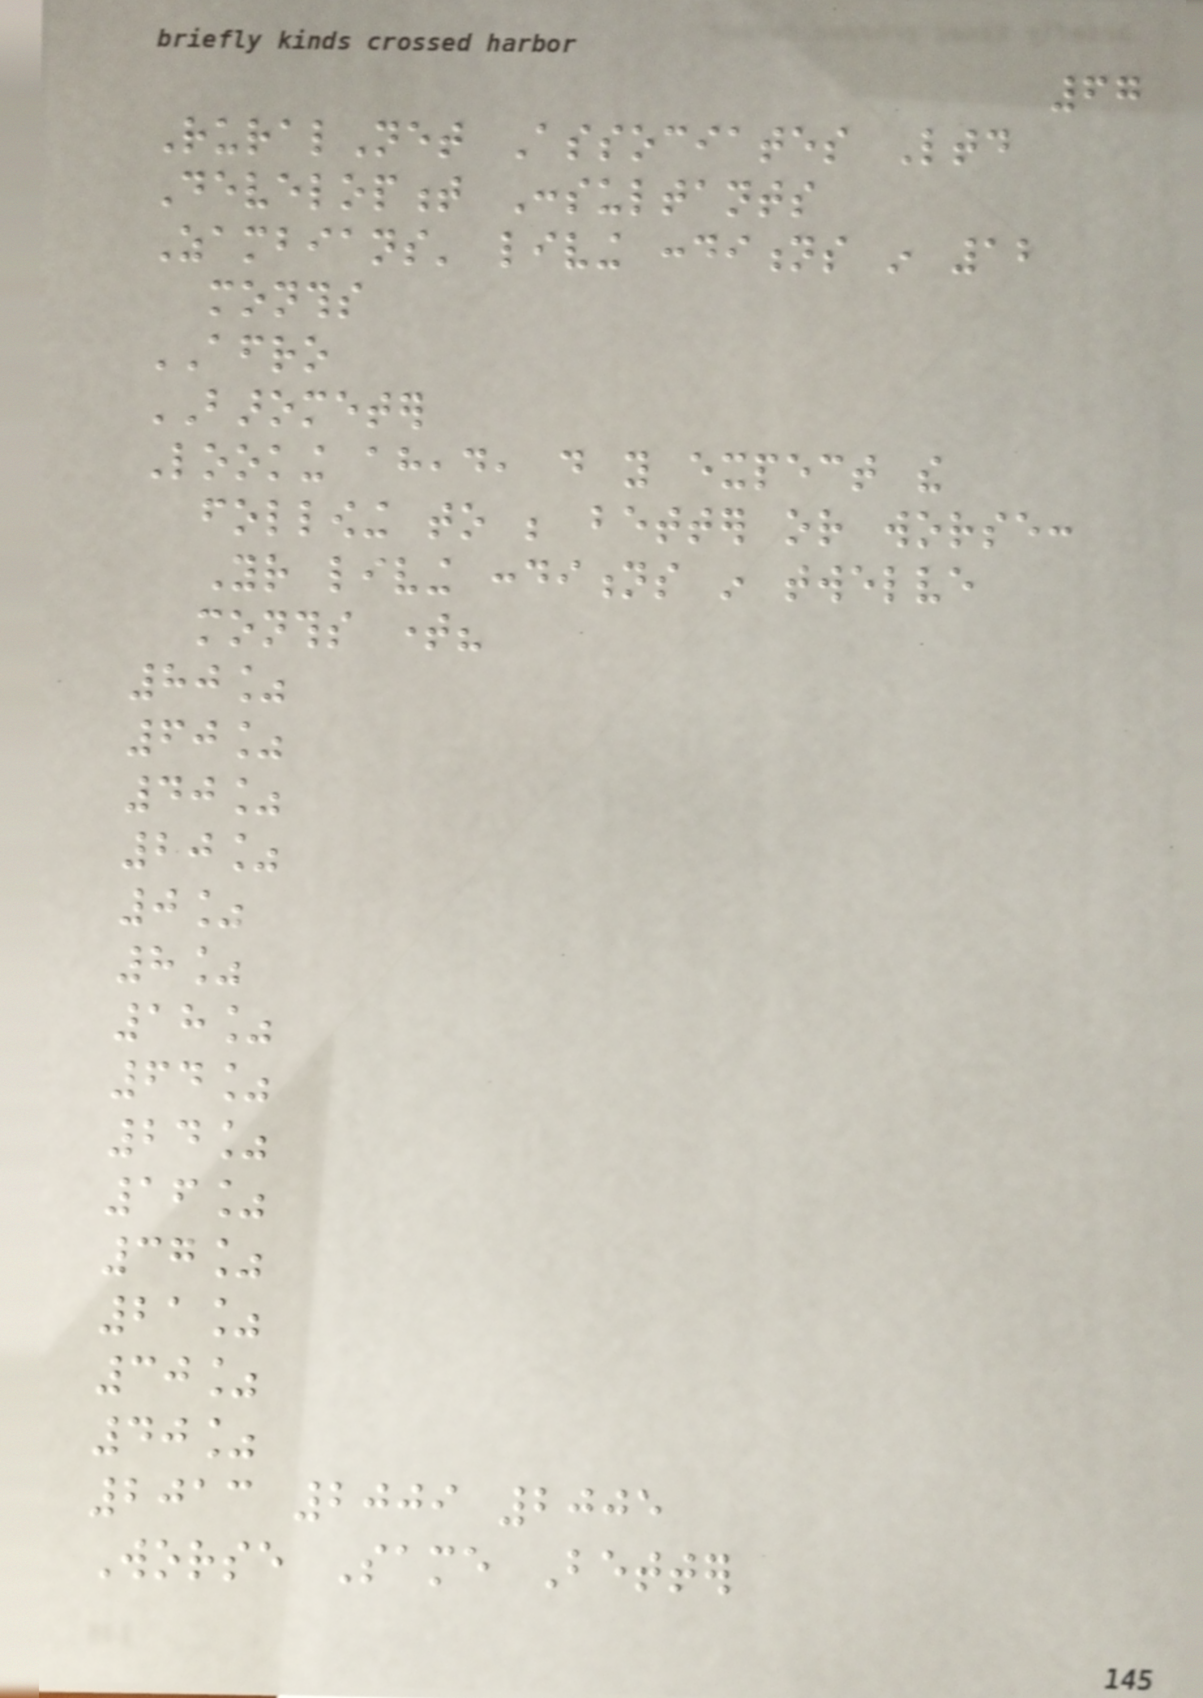67
RuralNet Associates Ltd
Development Consultants
Zambians' living conditions in 12
months
AFRO
BAROMETER
Looking ahead, do you expect the
following to be better or worse:
Your living conditions in twelve
months time?
80%
60%
40%
20%
0%
8%
18%
64%
24%
16%
37%
21%
30%
40%
2013 2009 2005
Worse Same Better
